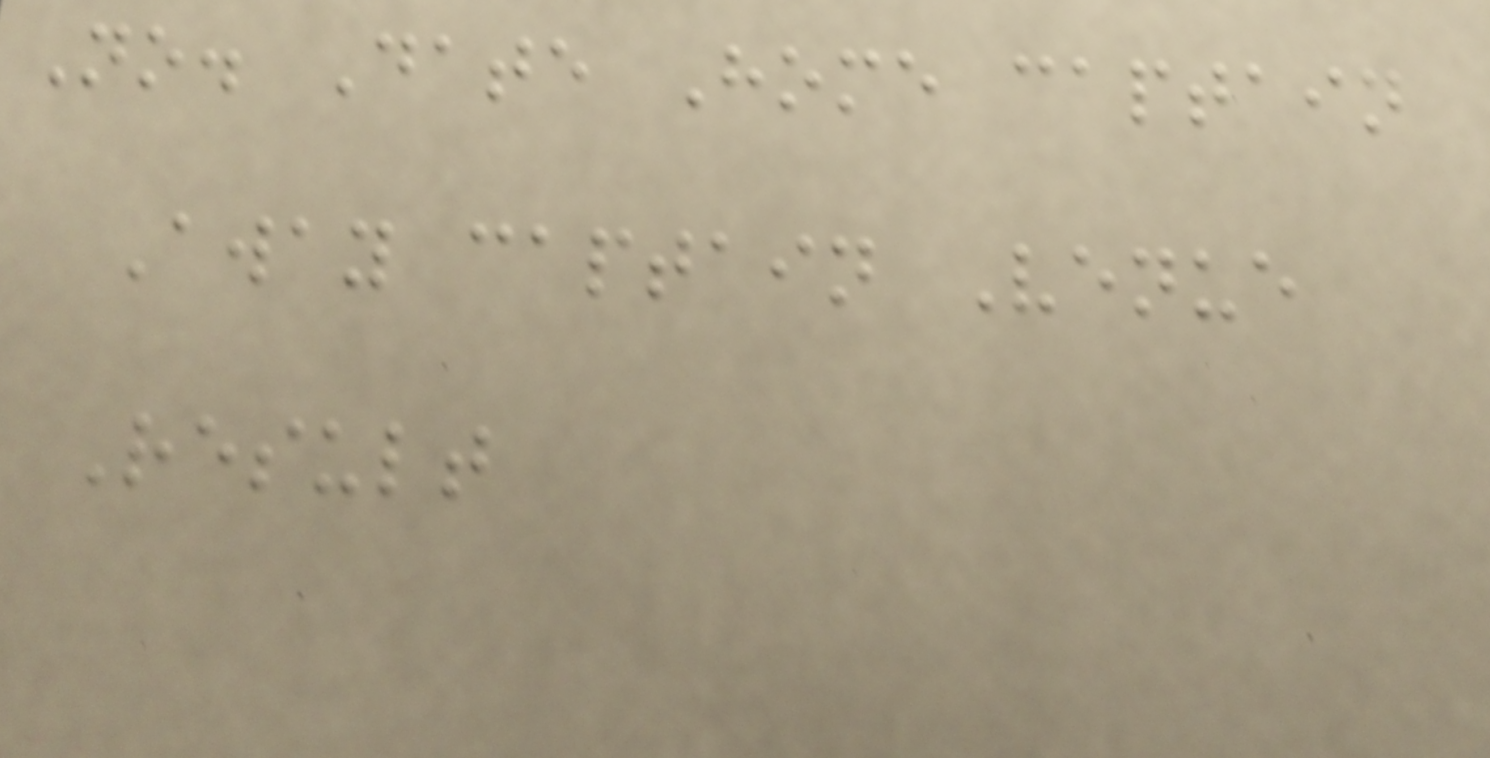No. Date Home captain
Away captain Venue
Result
